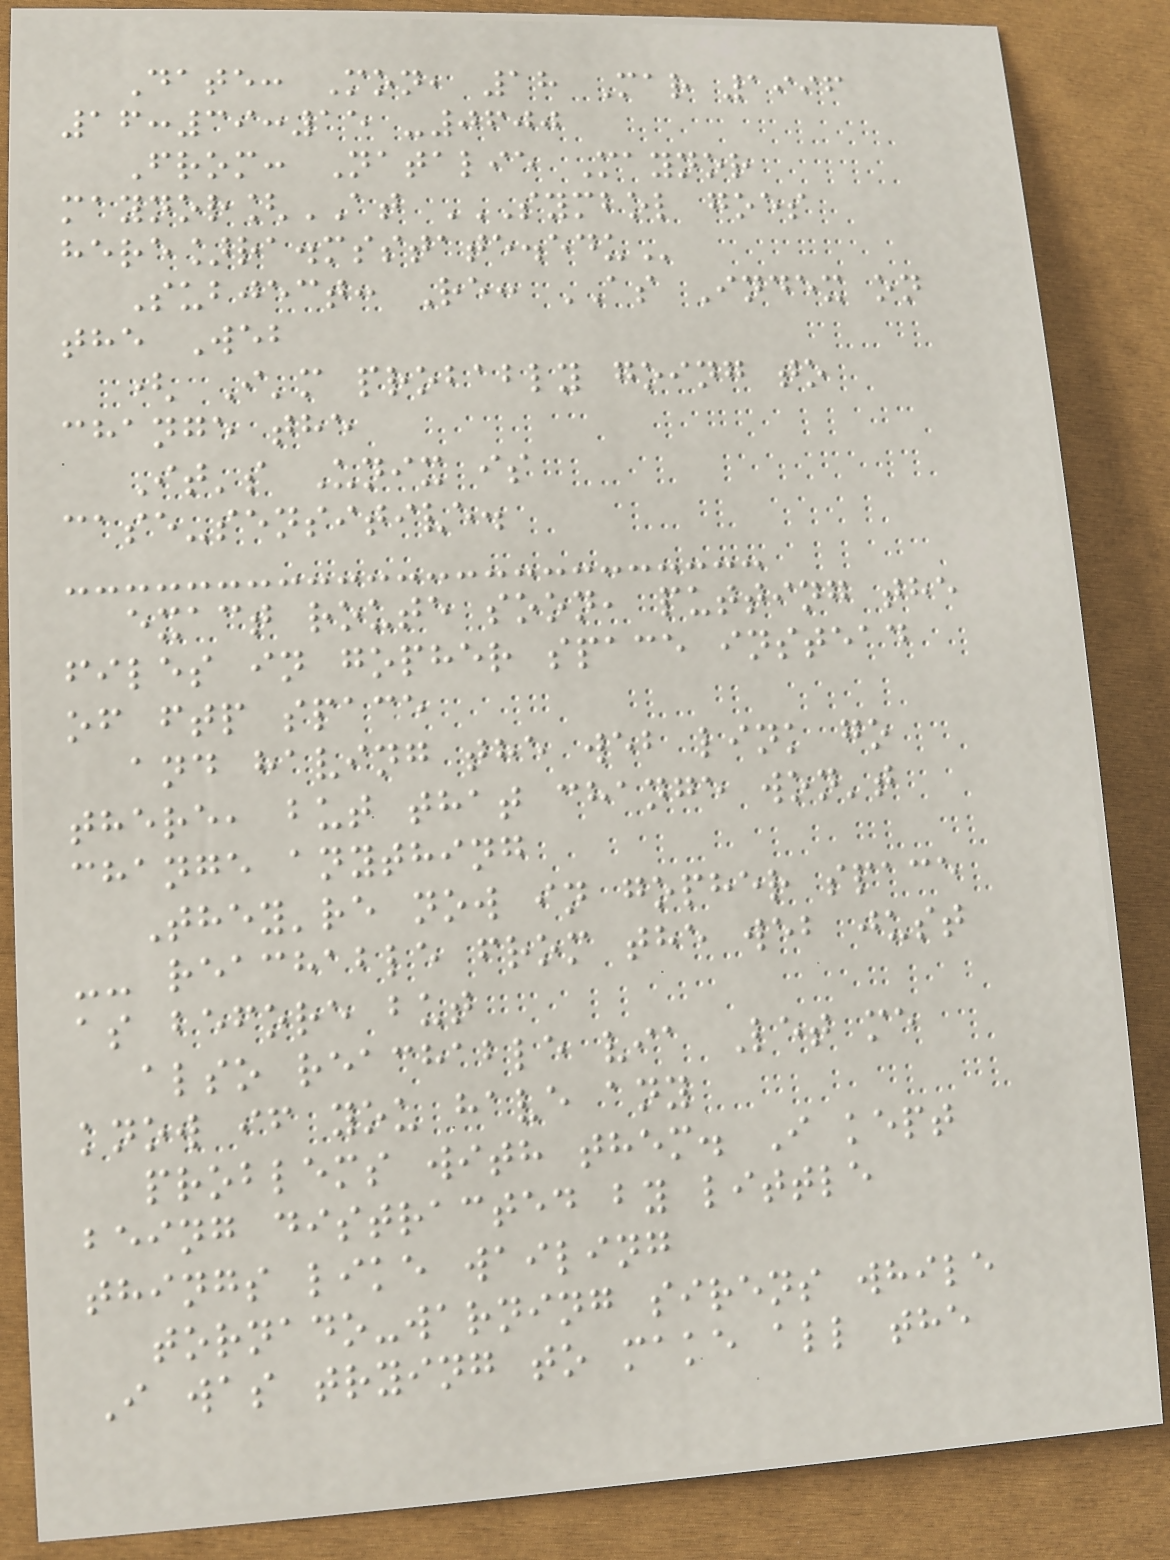Date: Mon, 18 Mar 1996
16:39:15 -0600
From: Natalie Maynor
maynor[AT SYMBOL GOES
HERE]RA.MSSTATE.EDU
Subject: Re: AS Index on
the Web
( I'm probably going to
change the
It's Unix is
case-sensitive.
exact route soon, putting the
files in gopher space instead
of ftp space
and having the web link go
there, but that change won't
change anything
They're now in gopher space
-- reachable from the web just
as before but
also reachable via Let me
know if you have any
problems with them. I kept
being distracted by little
things like wailing
tornado-warning sirens while
I was trying to make all the
